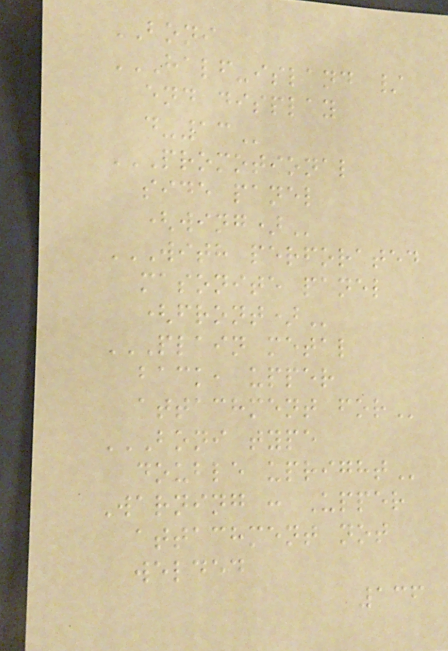BONI
HALF-ISLAND /
END DISPLAY
D-13
PROMOTIONAL
SIDE PANEL
(WING)
WITH PERFORATED
MASONITE PANEL
(FRONT)
PLAIN METAL
BACK, UPPER
ATTACHMENT FOR
BONI TYPE
DOUBLE UPRIGHT
Warning : Upper
attachment not
welded
136
